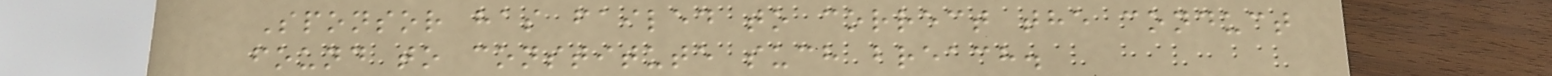Sponsor has failed to correct the conduct
found to constitute such breach.
